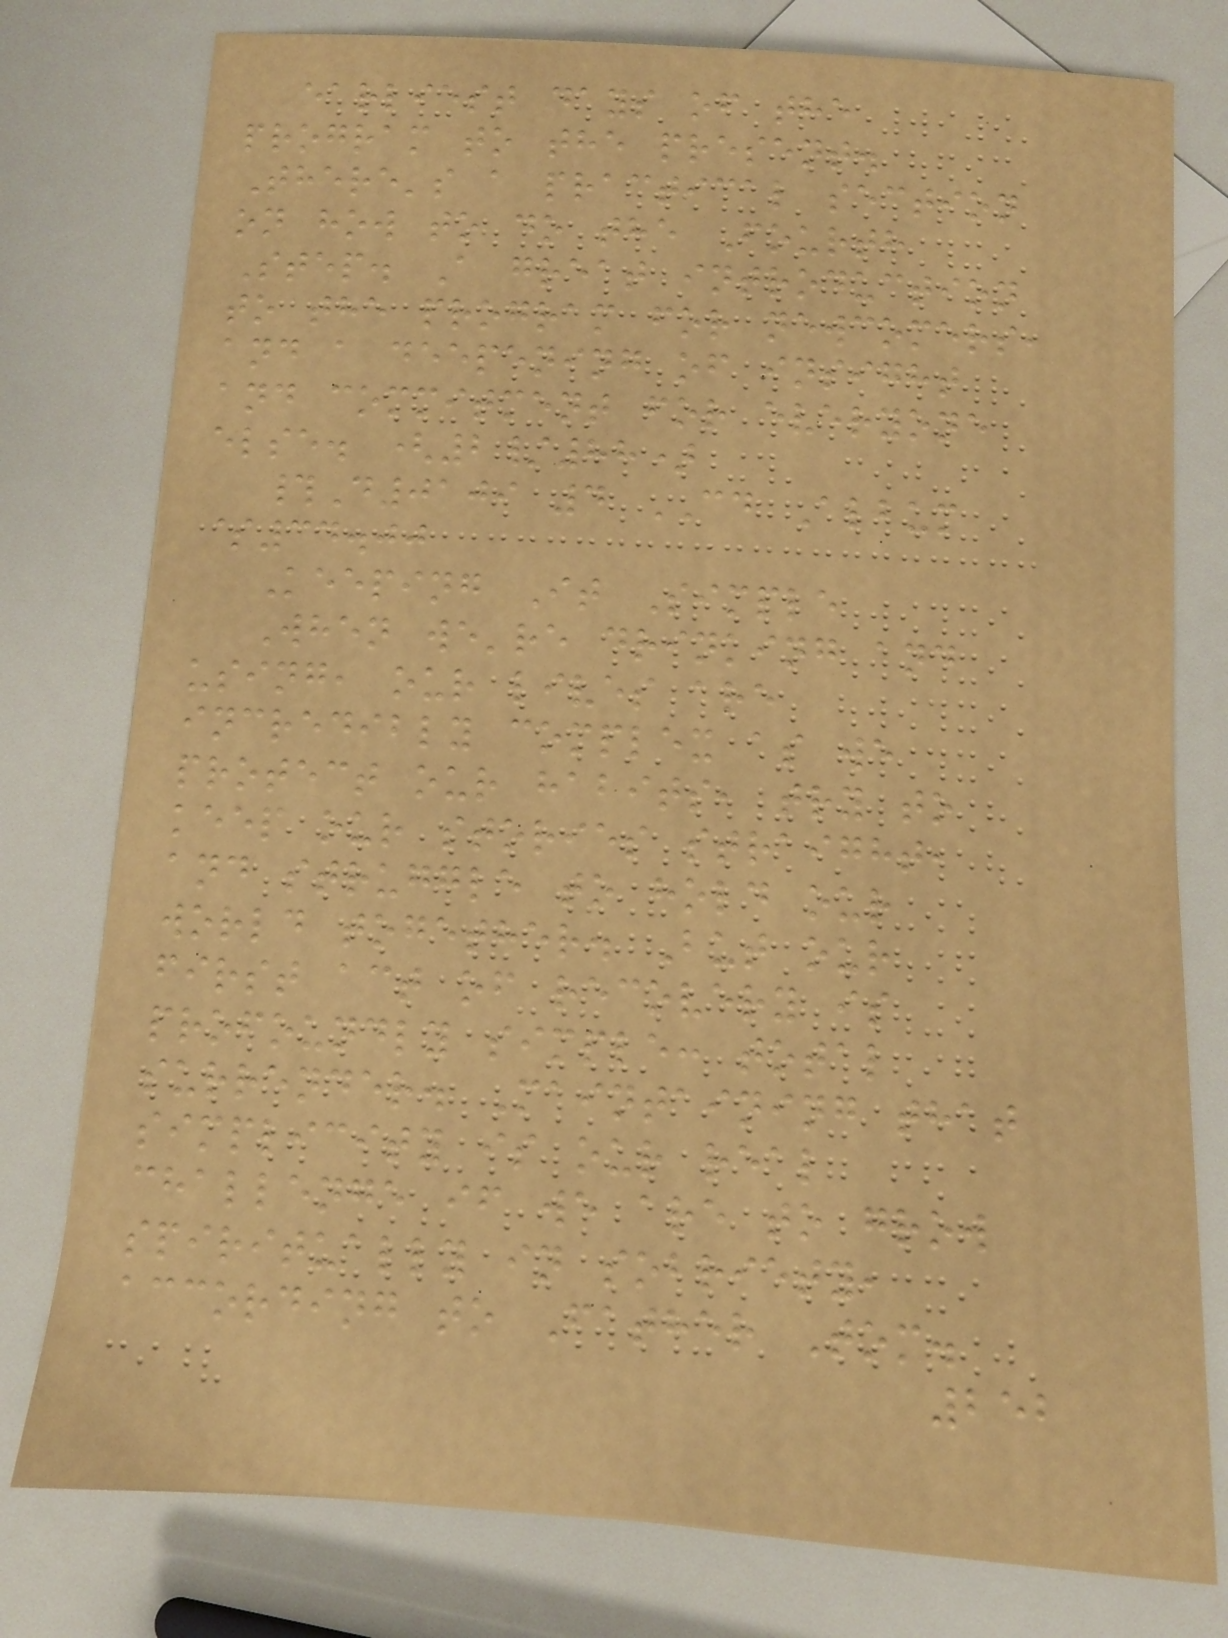earliest days of the
program to the present.
There's a practical section
on how to do the Fourth
Step. A great introduction
to the program for newcomers,
and a deepening of insight
and commitment for everyone
else. (2/88)
#D0109 4 CD Album
$34.00
Keeping It Simple
When we're drinking and
using, our lives are
incredibly complex as we
protect our habits, try to
keep our stories straight,
and struggle to hold our
world together. But our
first act of recovery is
profoundly simple: total
surrender. Maintaining that
simplicity is our real
challenge if we are to grow
spiritually in sobriety,
according to Father Tom.
252
